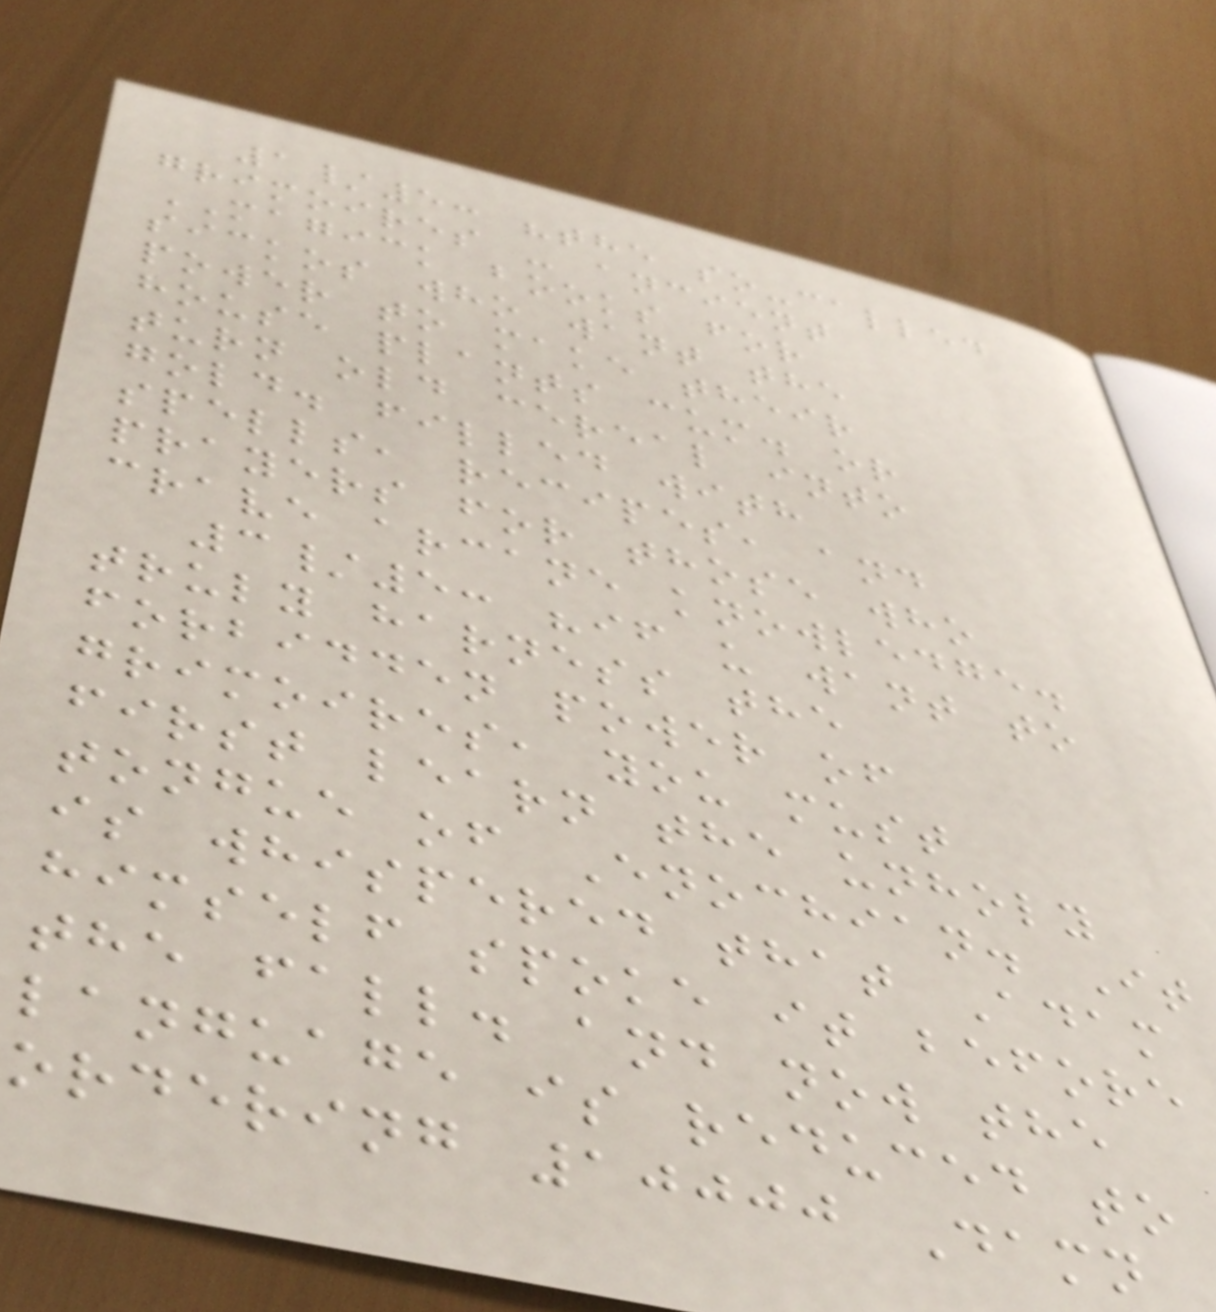1/5: "the so-called
grimoires - ancient
MAGICK books for
sickos who want the
power to make their
house plants cum. or
turn old cereal into
gold. filled with
spells, recipes, and
prayers for those who
crave arcane knowledge.
3/5: "if u want to
truly harness the
forbidden power of
grimoires, you must
first learn the unholy
tongue of Enochian. It
is whispered that Adam
himself spoke it before
the fall. and now the
language is reduced to
ordering 10000 Damn
